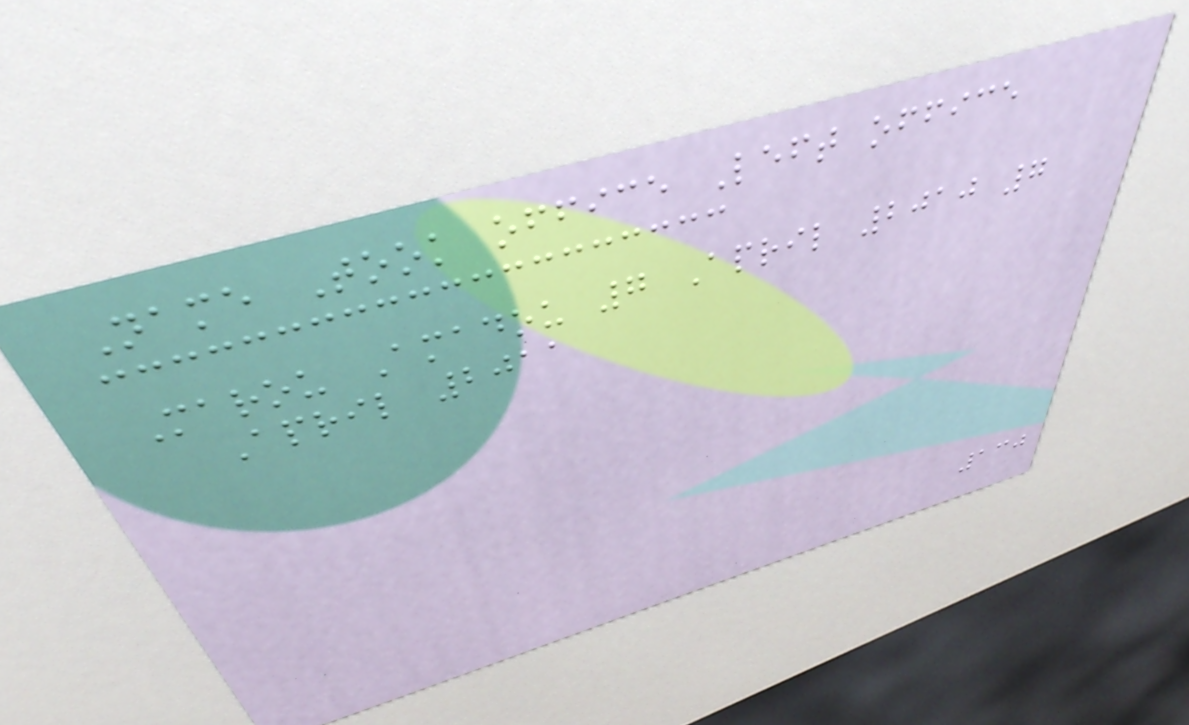Name Took office Left office
Marou Amadou 7 April 2010 7
April 2011
130
